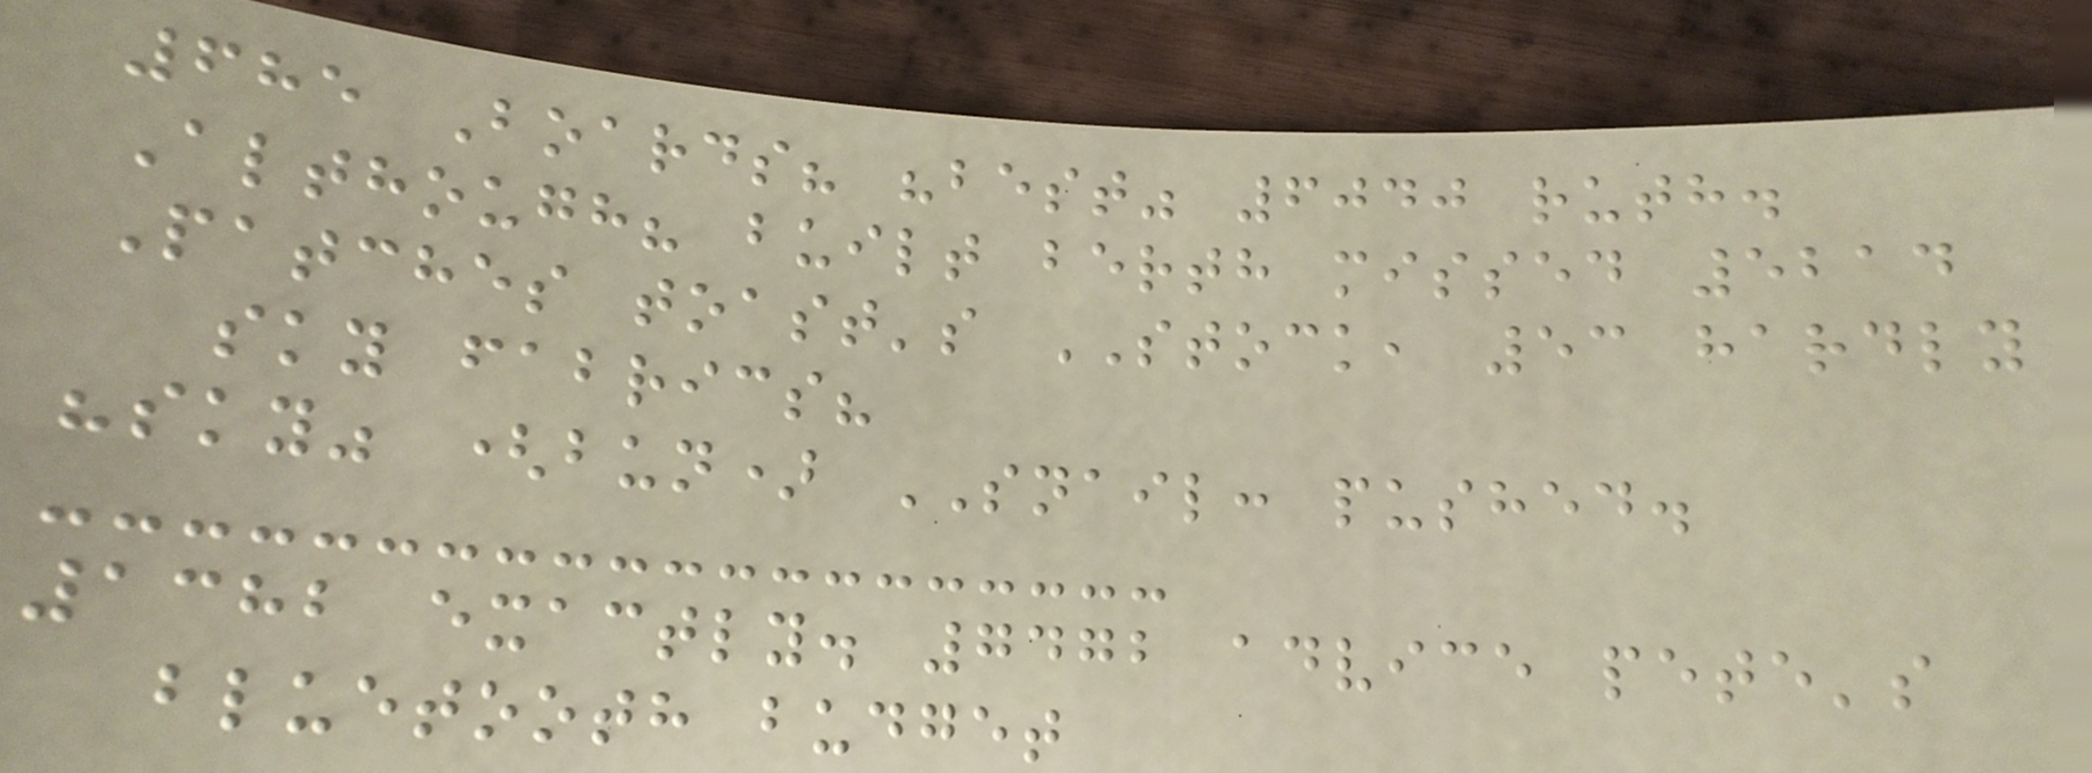685 Boards? "best" 6040 ruth.
Although? built berth missed 5214
Patches toast's STOCK, 53 hardly
sky fabrics?
"sky" (bun) SNAIL: pushed.
1382 exactly. 7472 advice pete's
bluetooth budget
